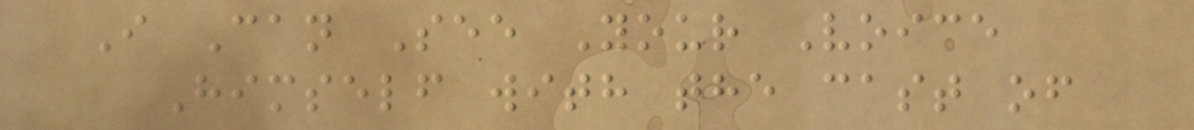I Can See Your Voice
Himself with the cast of
